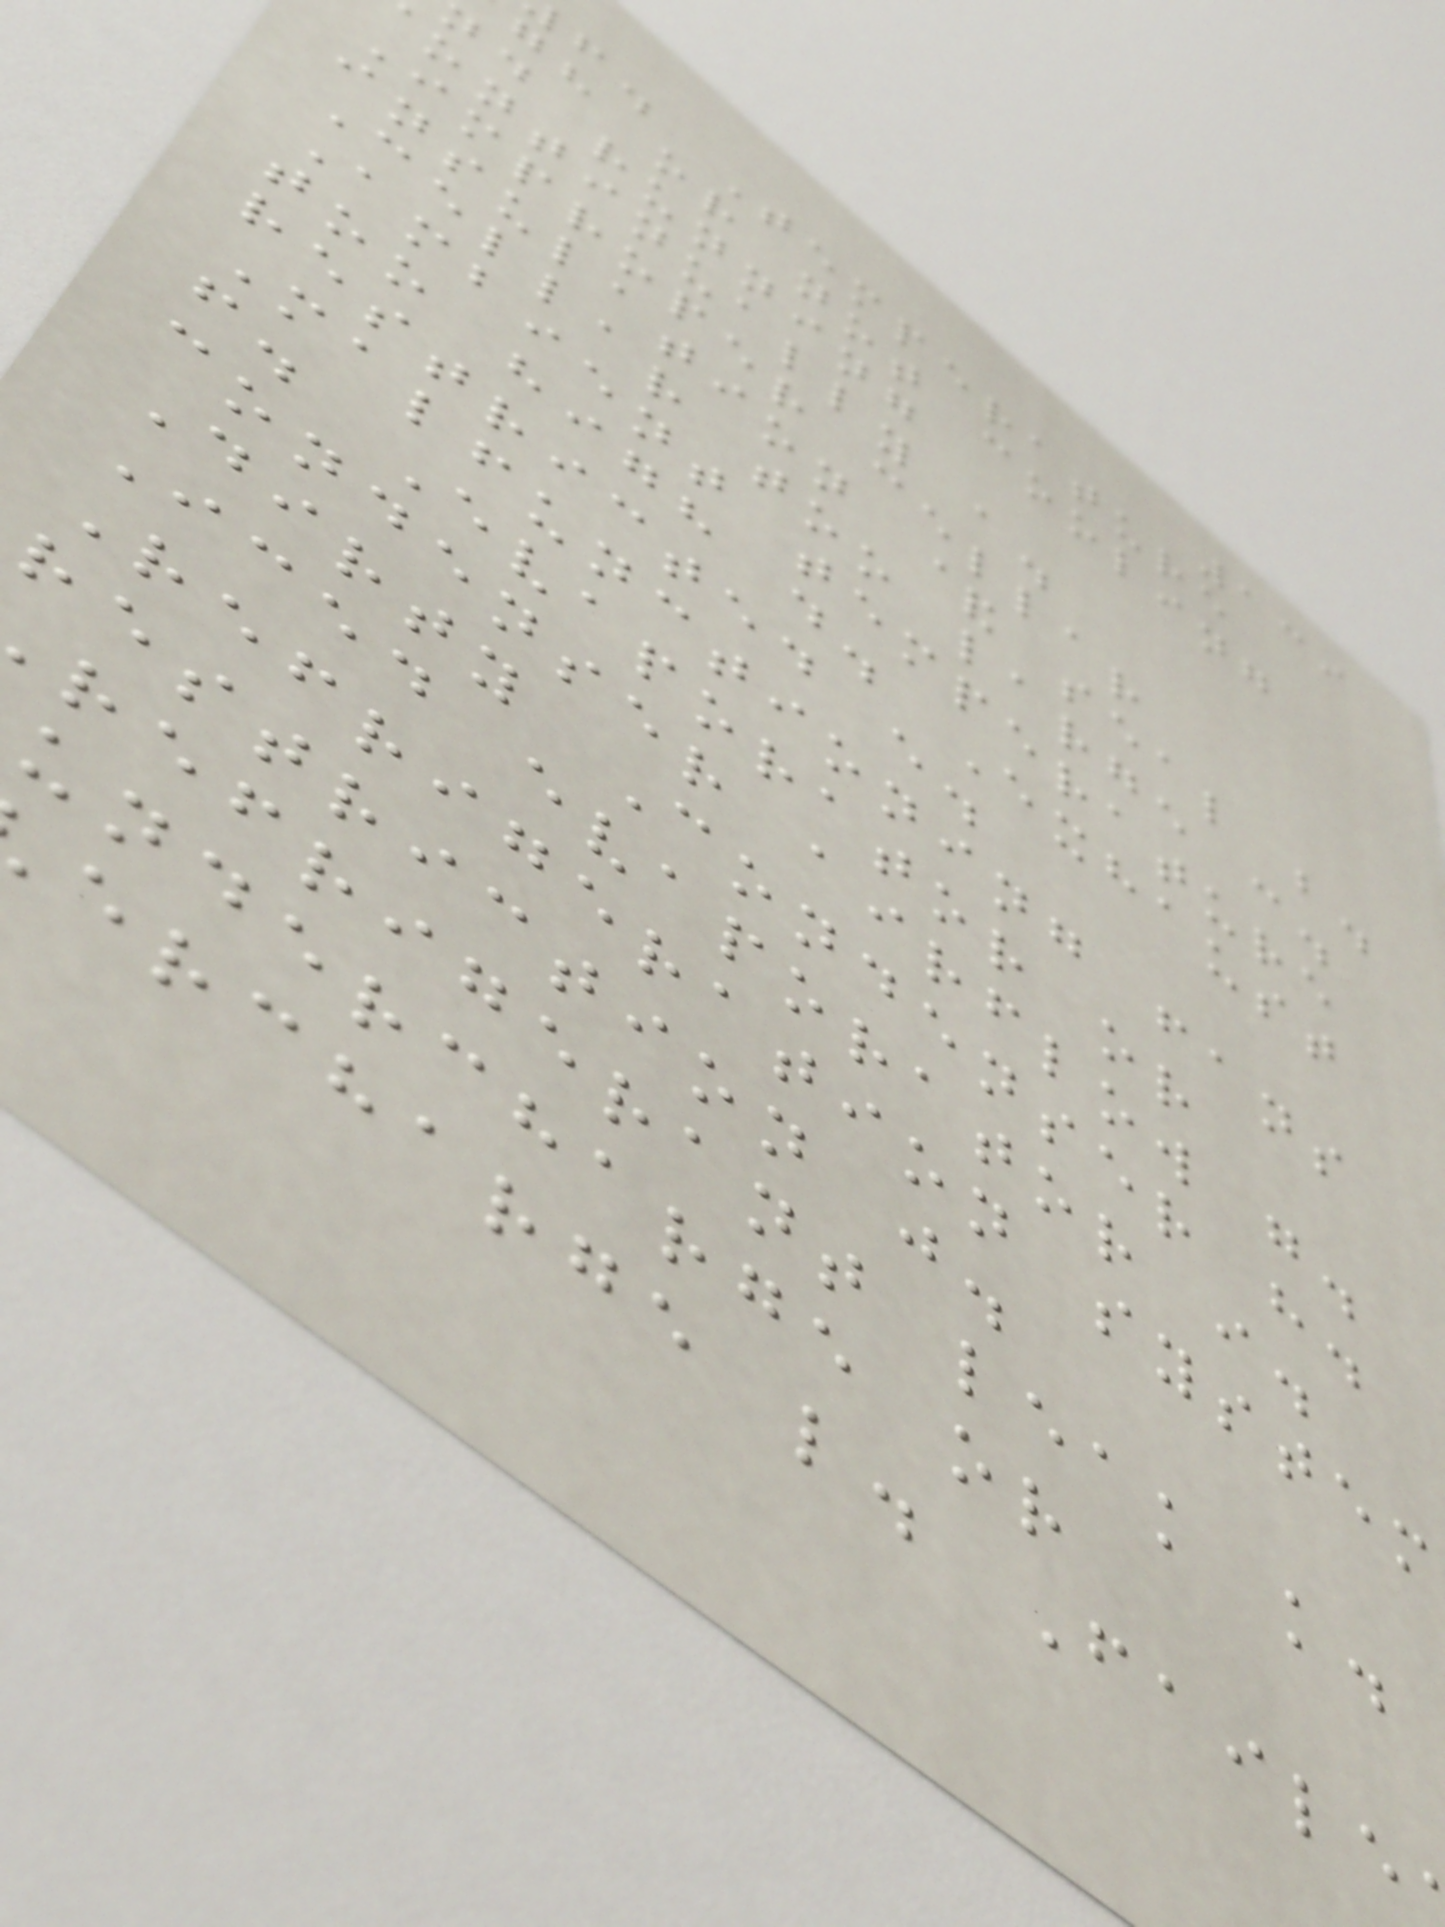139
f. Temperature
gh or not cooling
d running
ontinually a.
Improper cellar
insulation & seal b.
Cellar too large c.
Ambient temperature
too high d. Exhaust
restricted e.
Malfunctioning fans
f. Evaporator or
condenser airflow g.
Dirty Condenser h.
Iced evaporator i.
Refrigeration system
restriction j.
refrigerant leak k.
undercharge or
ercharge l. Faile
